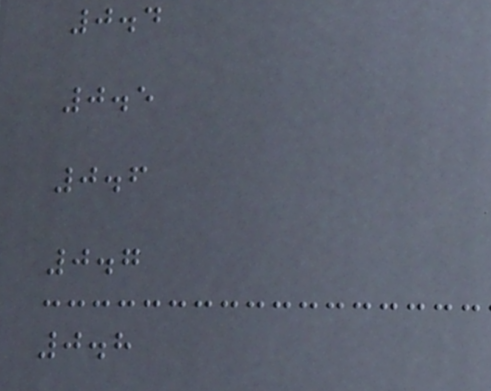0.4
0.5
0.6
0.7
0.8
